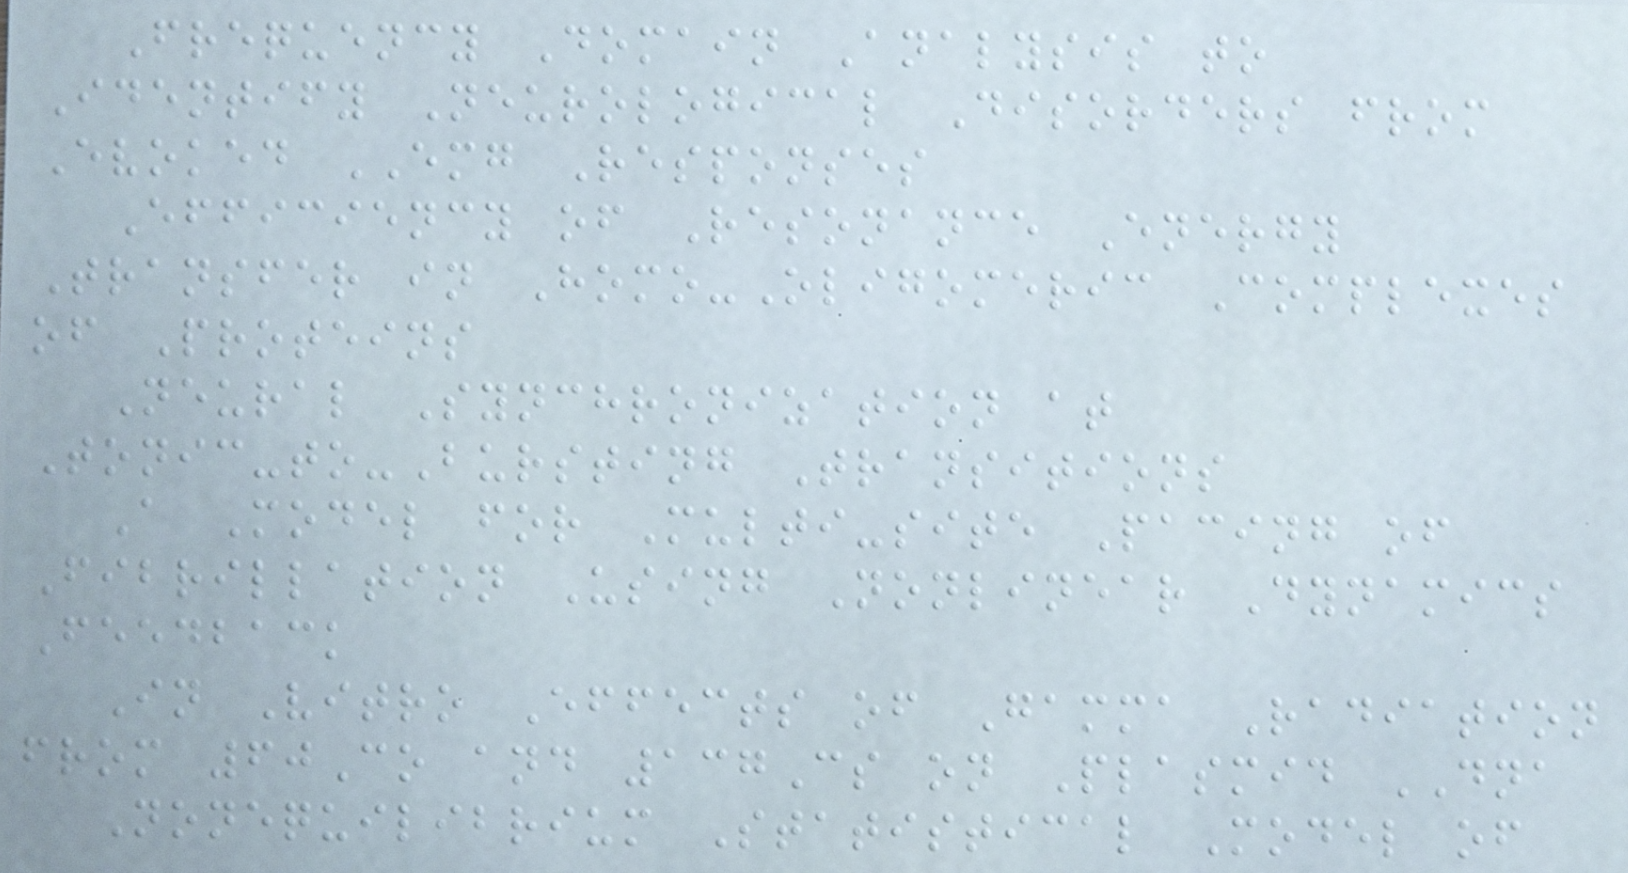Frequency Domain Analysis to
Identify Neurological Disorders from
Evoked EMG Responses
Efficiency of Resonance Energy
Transfer in Homo-Oligomeric Complexes
of Proteins
Neural Synchronization at
Tonic-to-Bursting Transitions
A Model for Multi-site Pacing of
Fibrillation Using Nonlinear Dynamics
Feedback
In Vitro Effects of Gamma Radiation
from 60Co and 137Cs on Plasmid DNA
Nonequilibrium Statistical Model of
